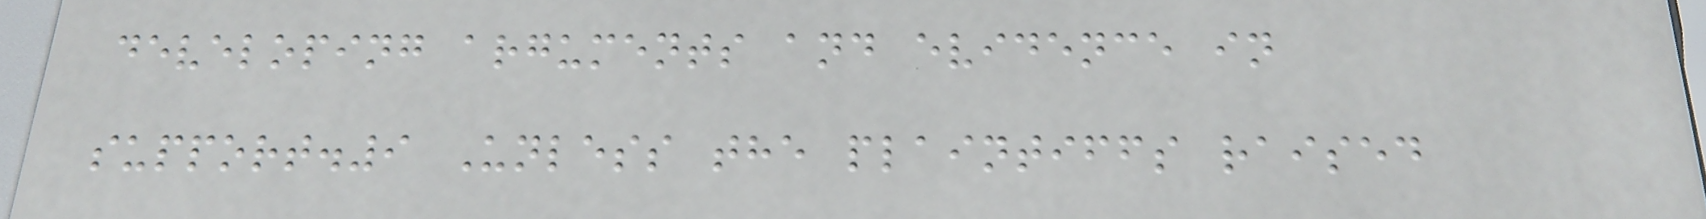developing arguments and evidence in
support.9 Unless the plaintiffs raised
